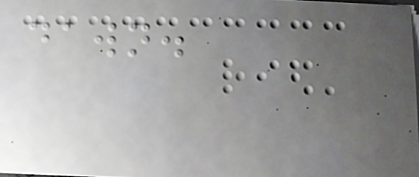dawn.
